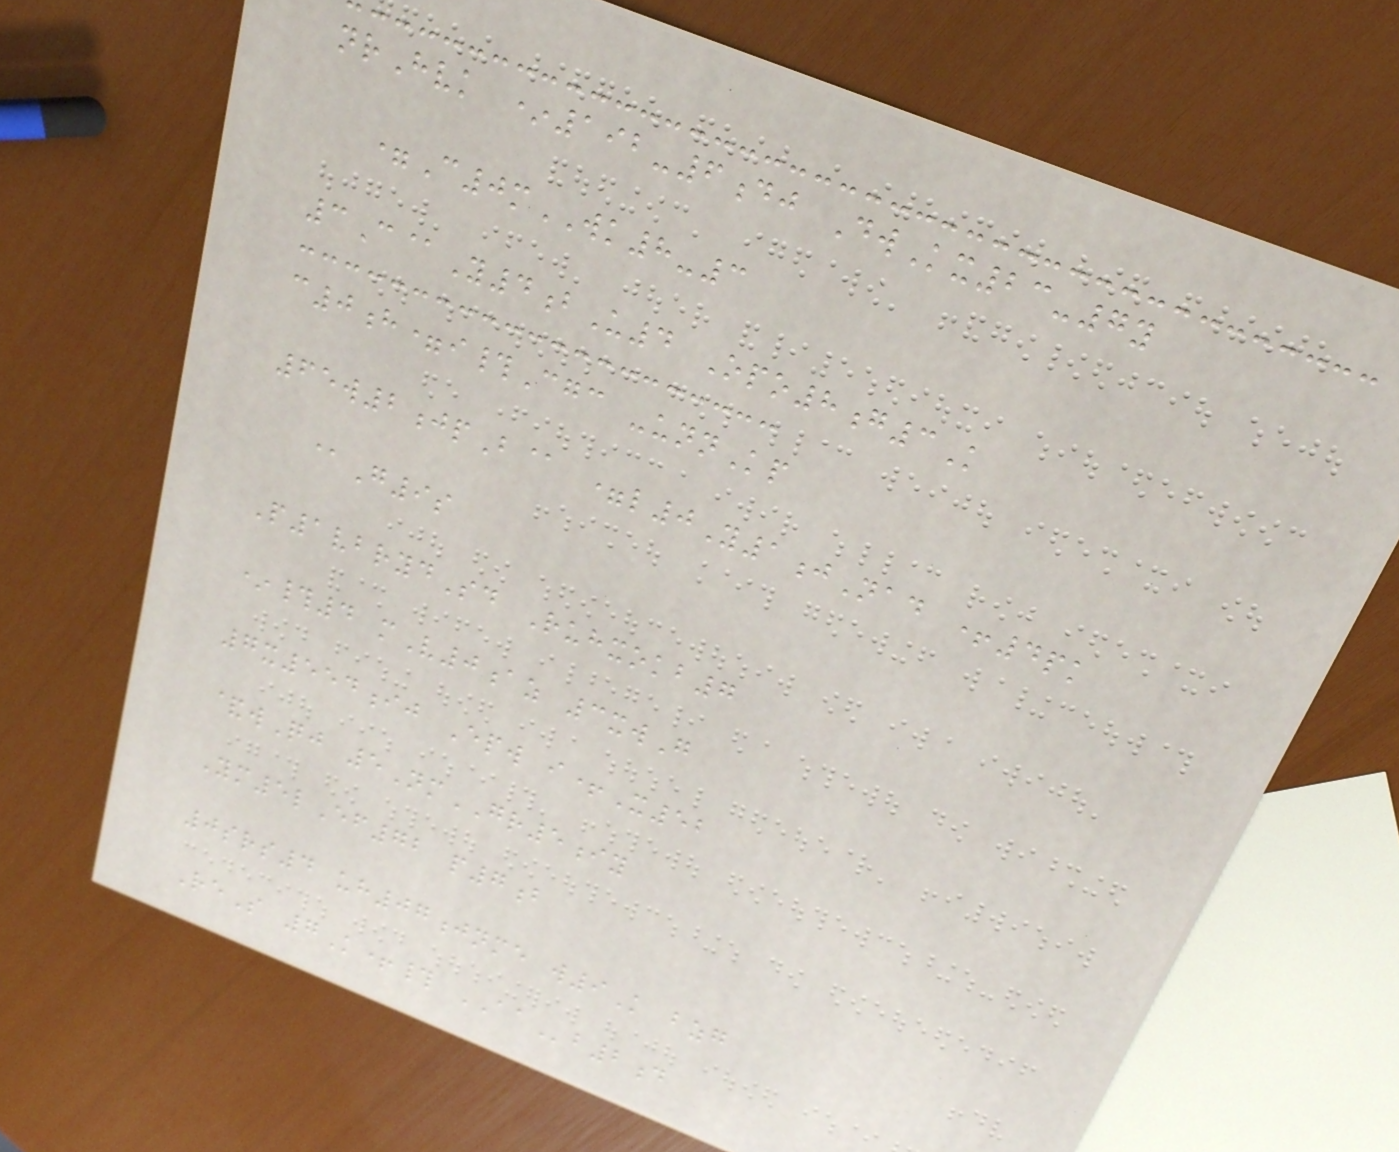nrHvk *192-6dj DwKx23-7y
=C0mWK8-3
3C@Y4bU4 Opo8g3K
c0h=i#Cgc -unnKp
65w2jpB@ =l0Y1jNad +4pk
@G9s
P1vbrydSd Ruhxokb7
*#4 mV0az 3xwG
7x554ij Epw i+X52
&wQj 5NmGR5iy
Ym5lEf72 p7b
0srs4 uh07jnme w9K bzg
ReS 7K+# AAb2d
